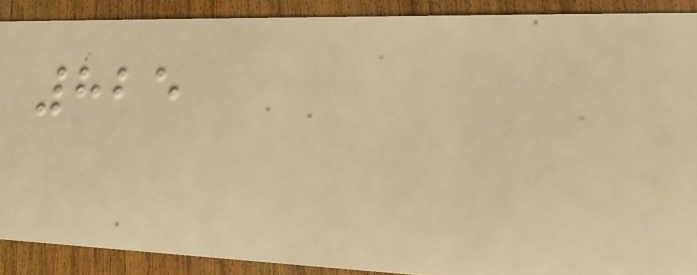825
